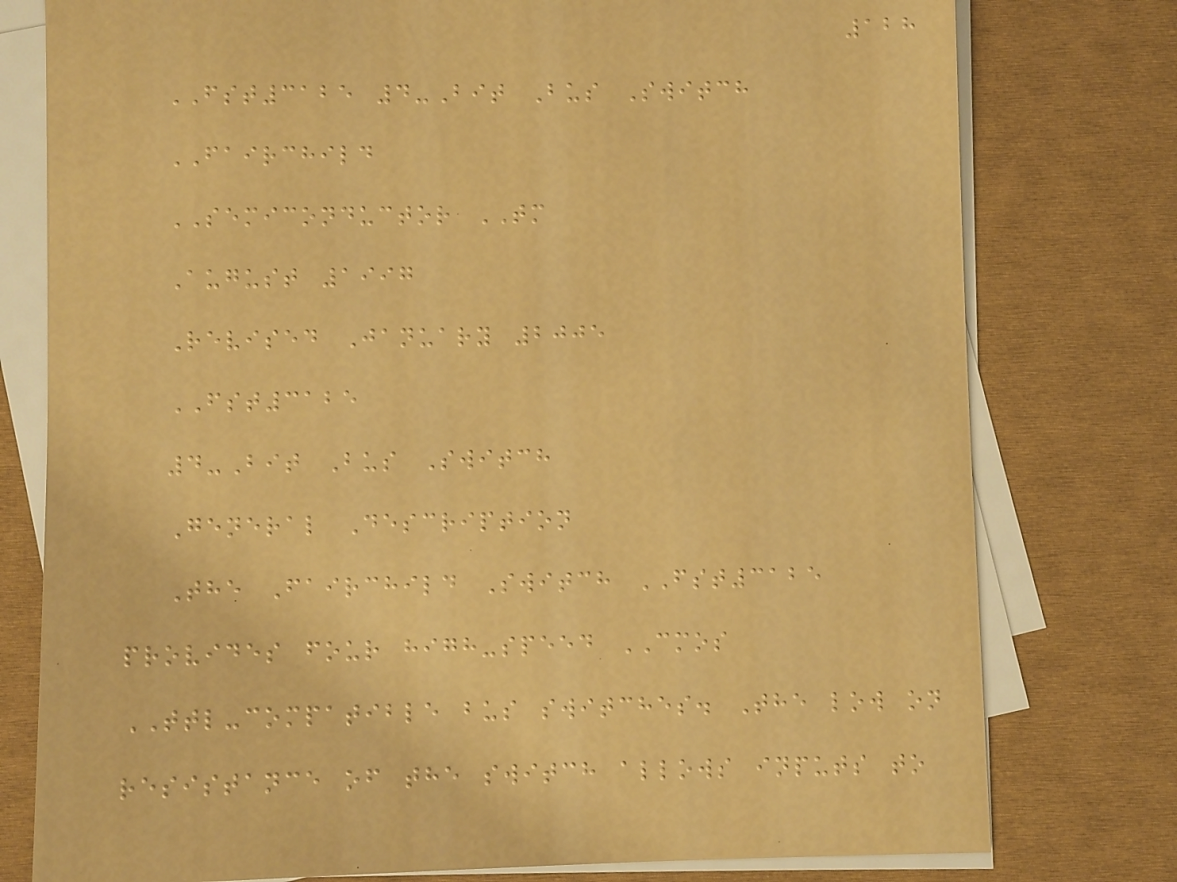128
FST3125 4-Bit Bus Switch
FAIRCHILD
SEMICONDUCTOR TM
August 1997
Revised January 2005
FST3125
4-Bit Bus Switch
General Description
The Fairchild Switch FST3125
provides four high-speed CMOS
TTL-compatible bus switches. The low on
resistance of the switch allows inputs to
